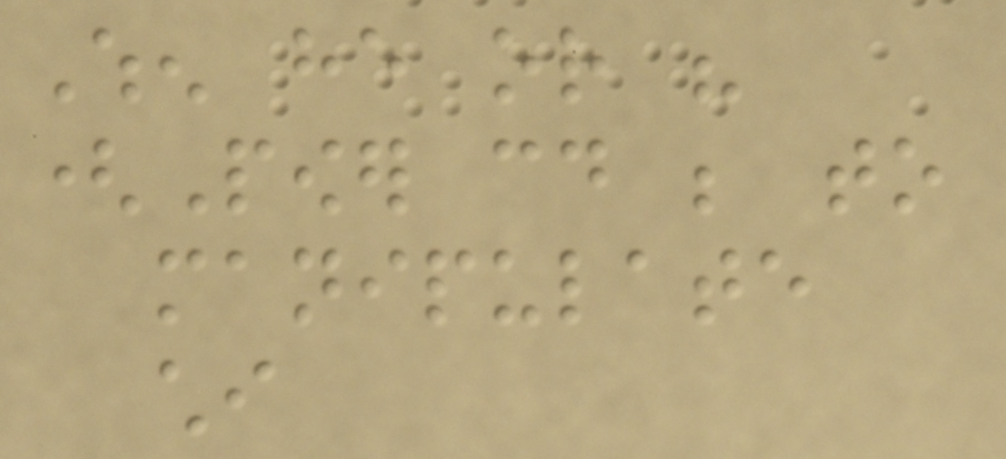When he or his
(Power could be to
manipulate
chi
